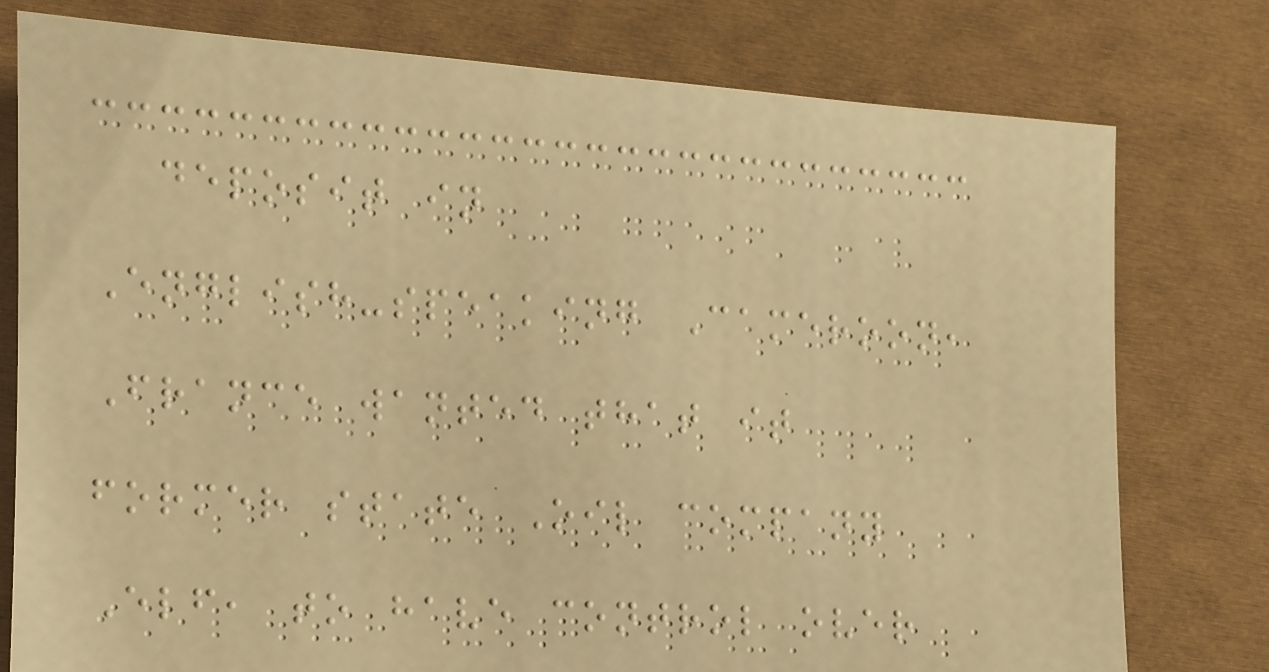deposit in
English-speaking Cameroon,
France wanted that it
former state Oil company
Elf, to have control over
